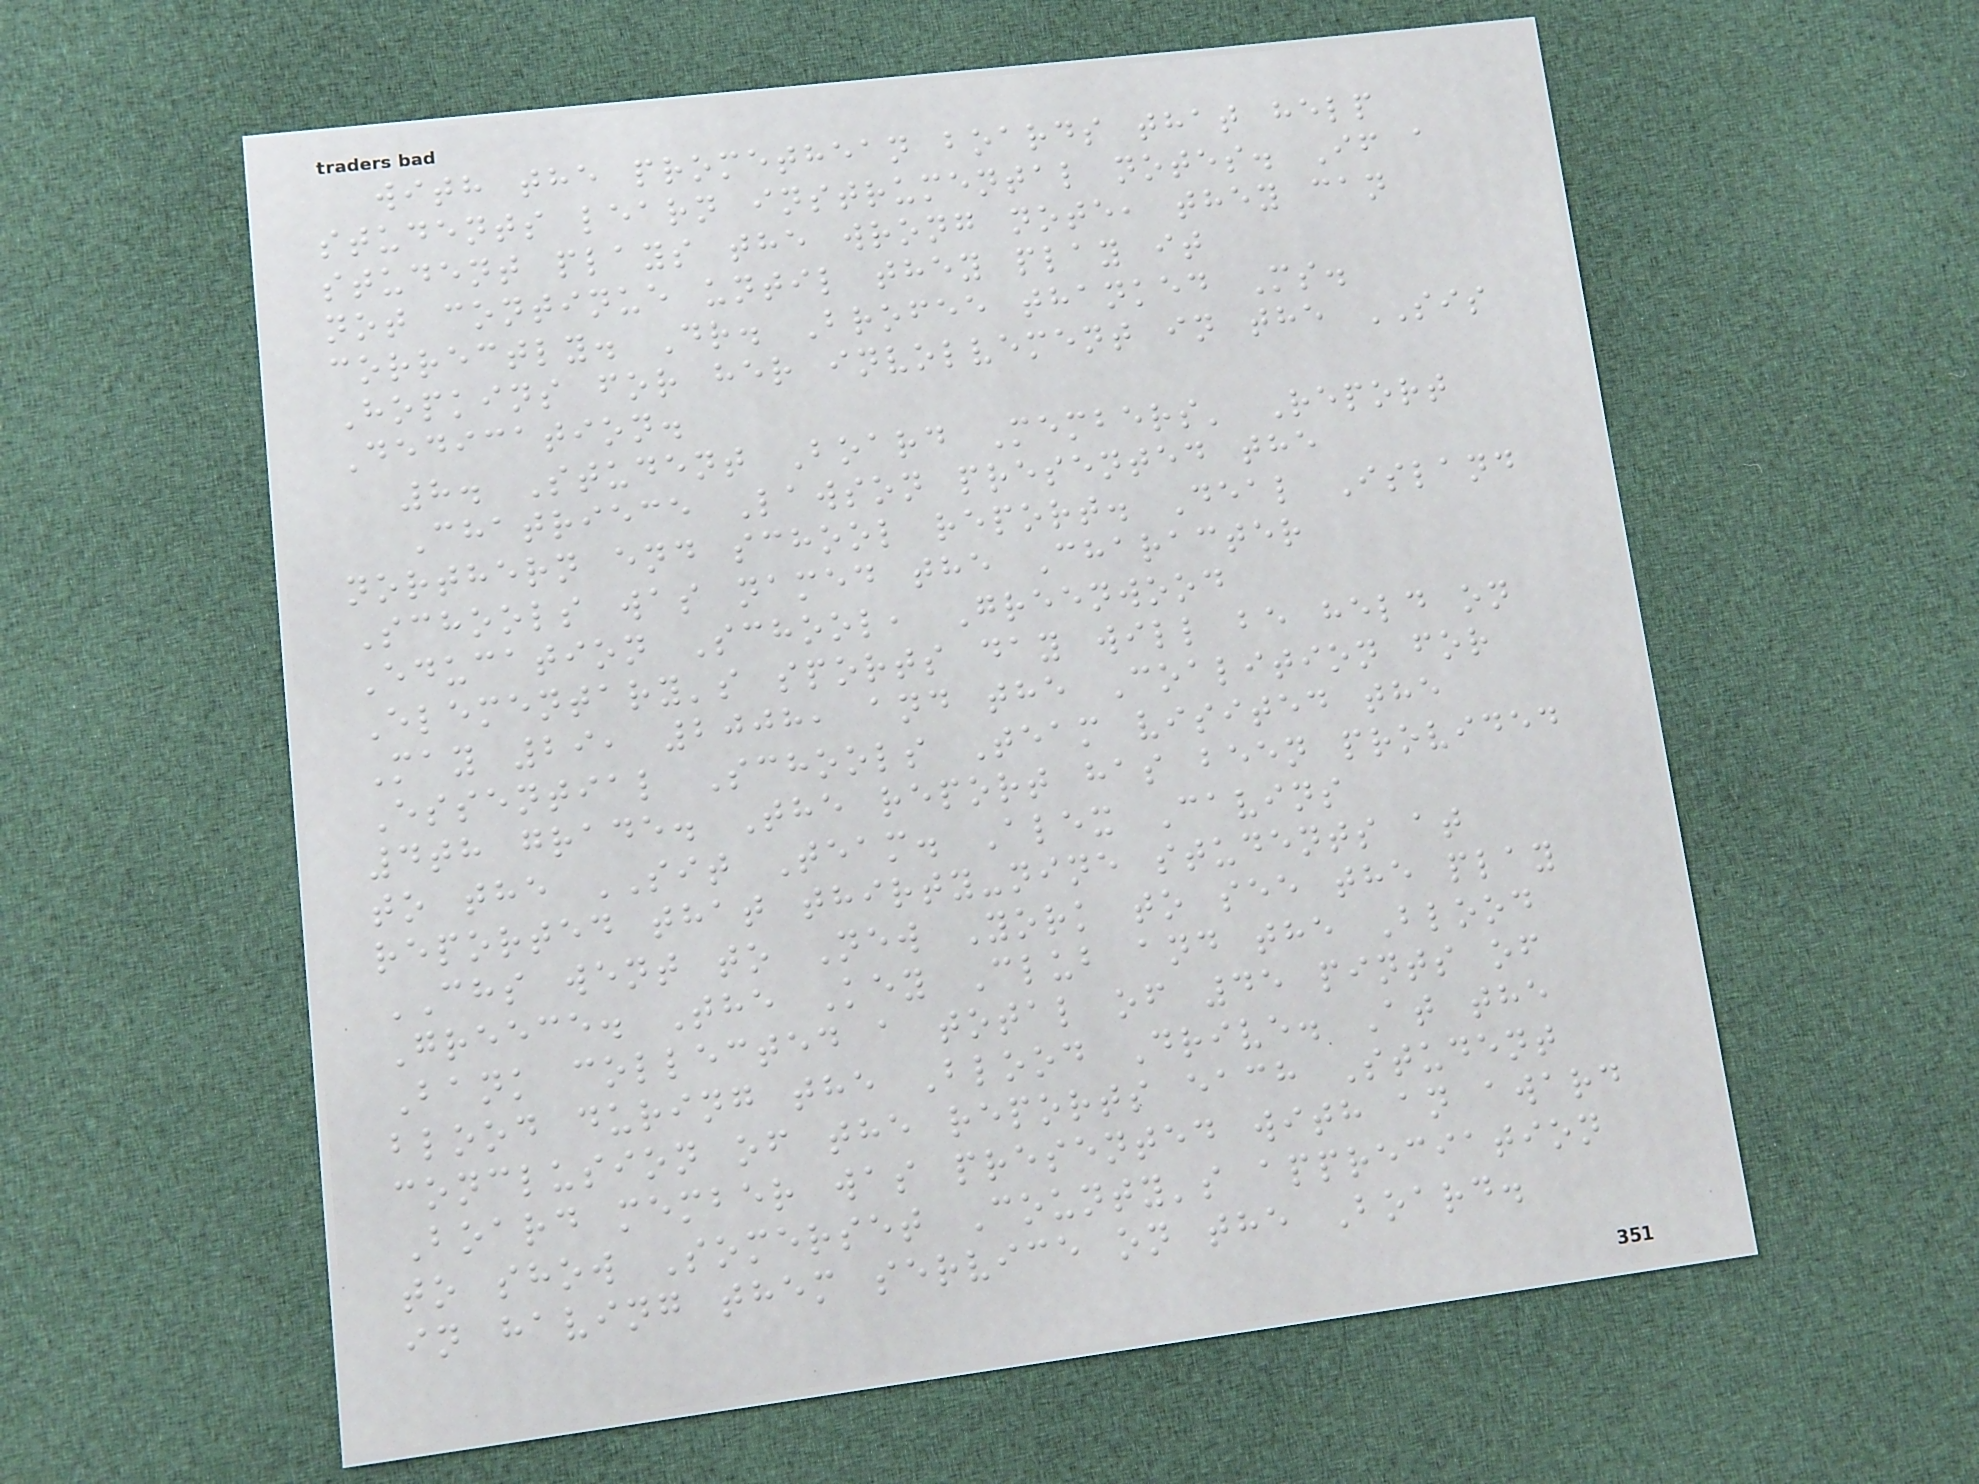with the promethean boards that help
students learn instrumental notes. If a
student plays the wrong note, they can
not continue until they play it
correctly. Dr. Brofee thanked Ms.
Hopkins for her involvement in the SIS
Dedication.
8. Student Board Members' Report
Chatriece Lawson presented the
northern end school report. Deal Island
Schools was named the Character
Education School, Greenwood
Elementary's sports day will be held on
May 29, 2008, and the Coalition for
Essential Schools Team visited the
4th grade. The report has been provided
to the SIT Team. Alex Cavins
reported that thirty-nine students at
CHS went to New York to see the play
Greece. The Key Club and the Blood
Bank collected a total of 45 pints of
blood during the Blood Drive. At the
conclusion of the reports each Student
Board member was presented with an award
to show Somerset County's appreciation
in having them service on the Board.
